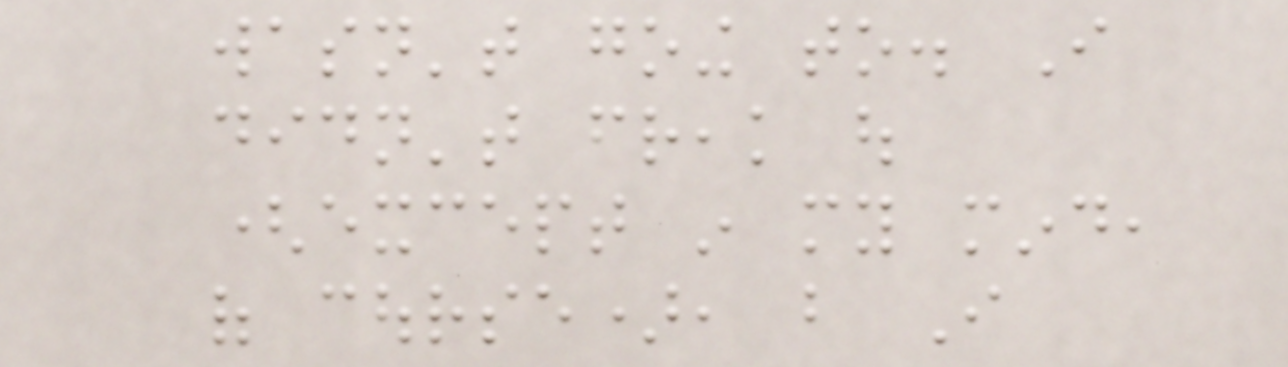wasn't going to. I
didn't freak out
(except in my mind,
of course), but I
